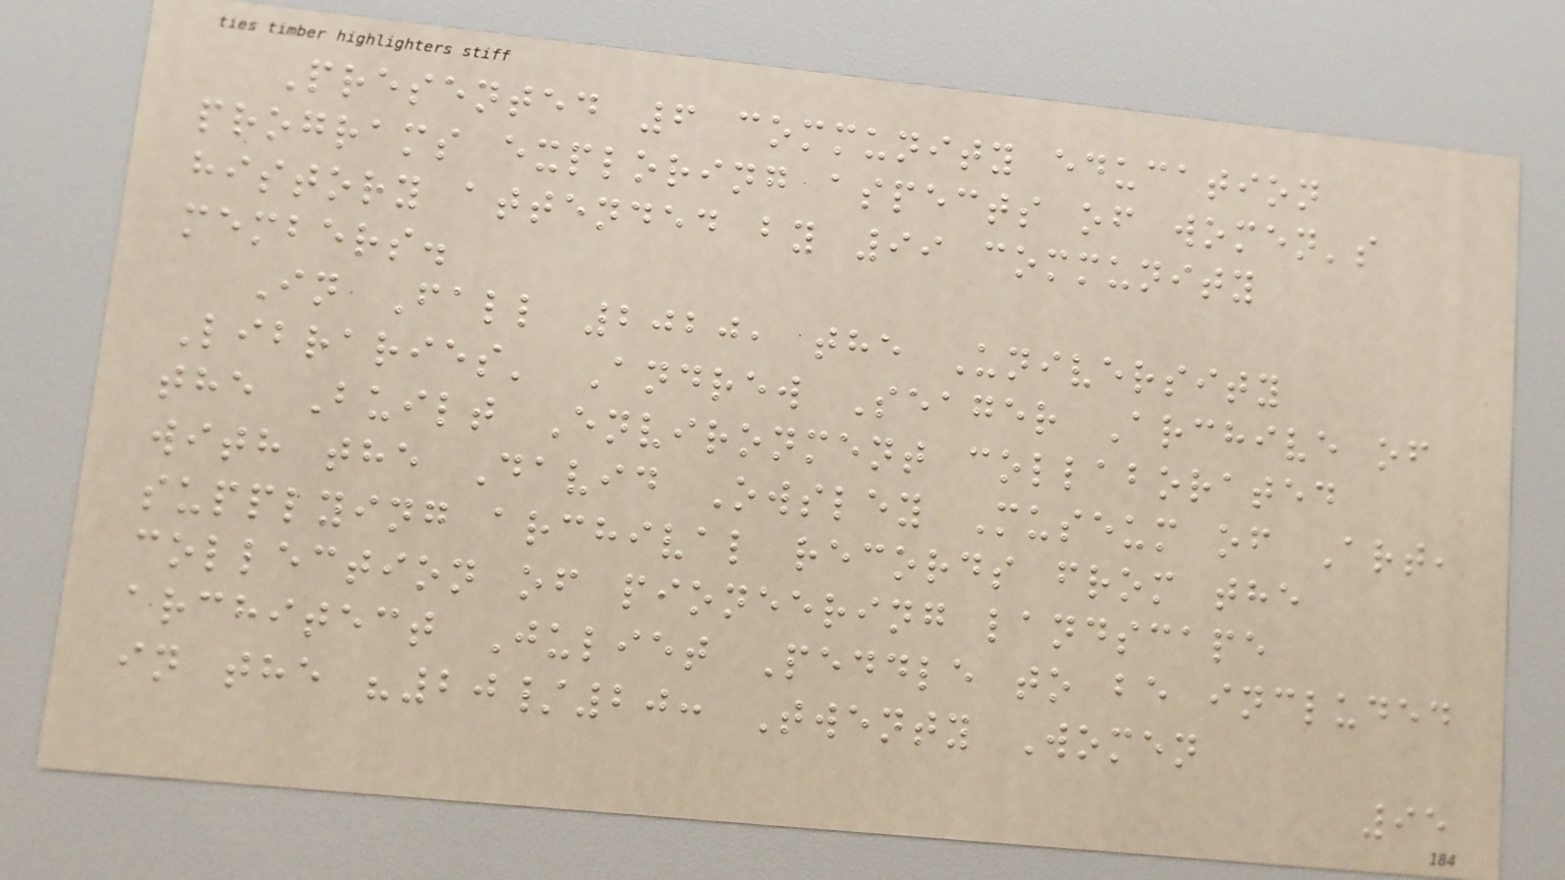Presented 6 community education
programs exploring aspects of women's
history attended by 99 community
members.
In Fall 2020, the University
Libraries' Andrew Seager Archive of
the Built Environment collaborated
with the David Owsley Museum of Art,
supplying archival records from the
collection of pioneering landscape
architect Juliet Peddle to be included
in the "20/20: Twenty Women
95
